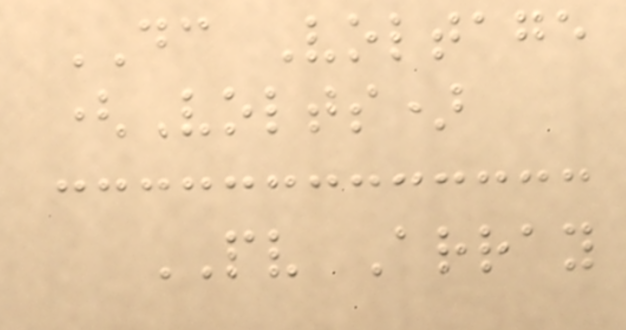DC Voltage
(Volts)
PV Array
